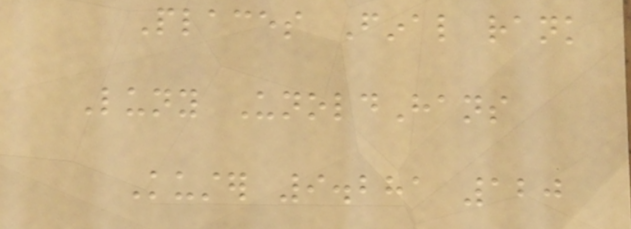Places Final rank
Luny UnoldHans
Kuster 9.281 120
